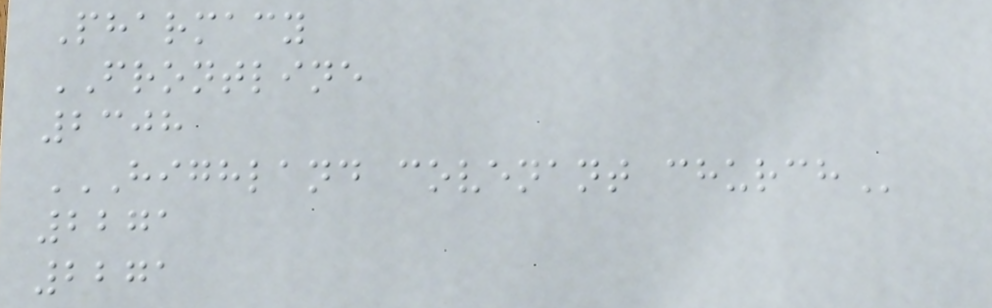Pharmacy
FRONTLINE
2308
HIGHLAND COVENANT CHURCH
2271
2271
